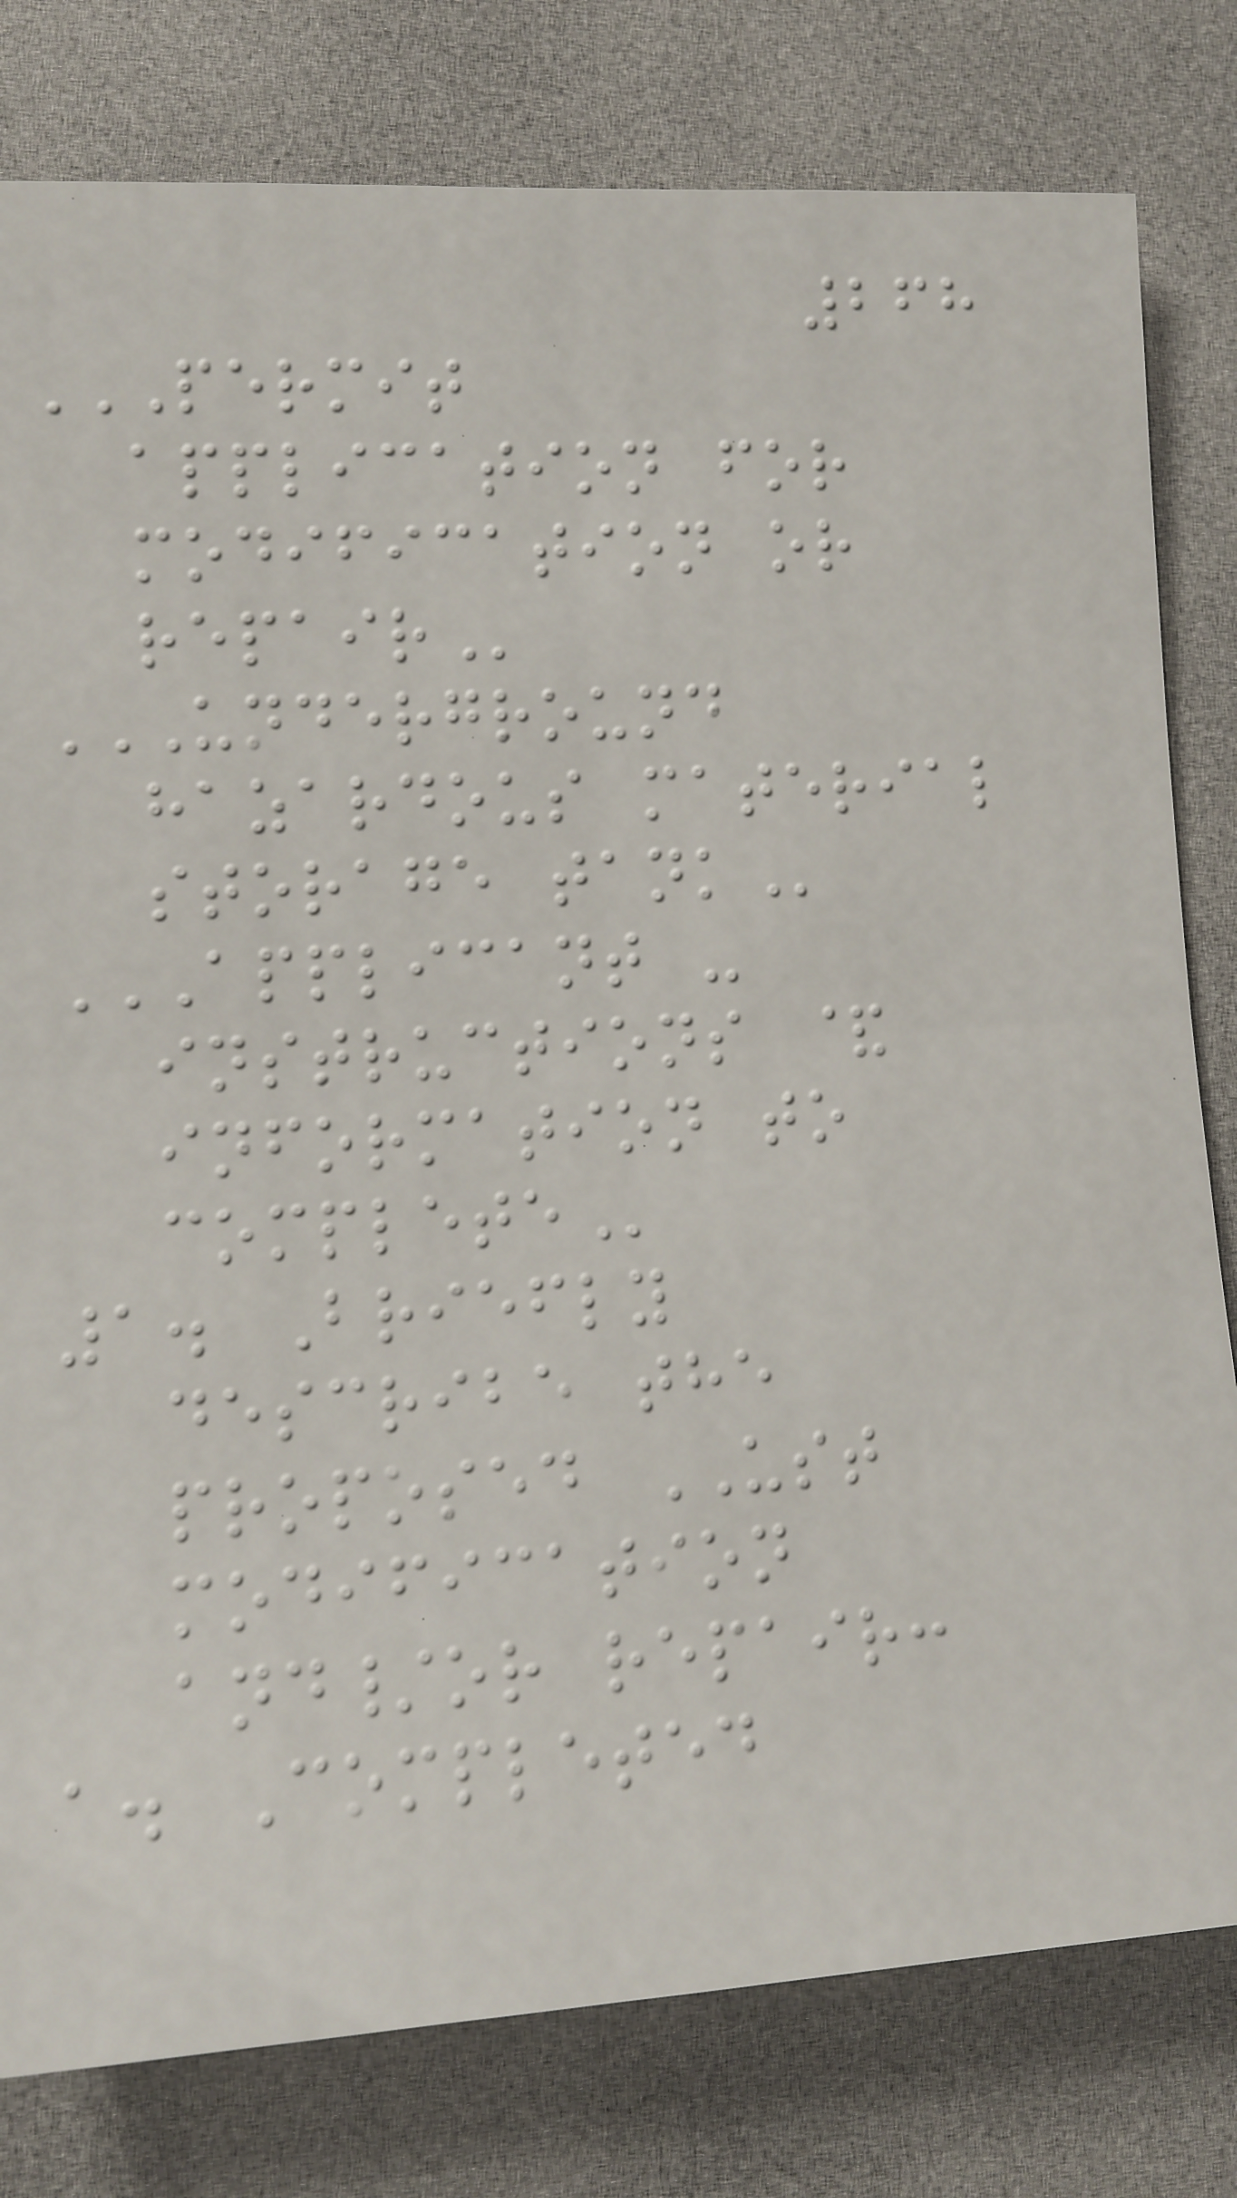268
PERMIT
APPLICATION FOR
MODIFICATION OR
REPAIR
UNDERGROUND
HAZARDOUS MATERIAL
STORAGE TANK
APPLICANT -
INSTRUCTIONS &
INFORMATION TO
COMPLETE
1. Briefly
describe the
proposed UST
modification
and/or repair:
a. Completed
